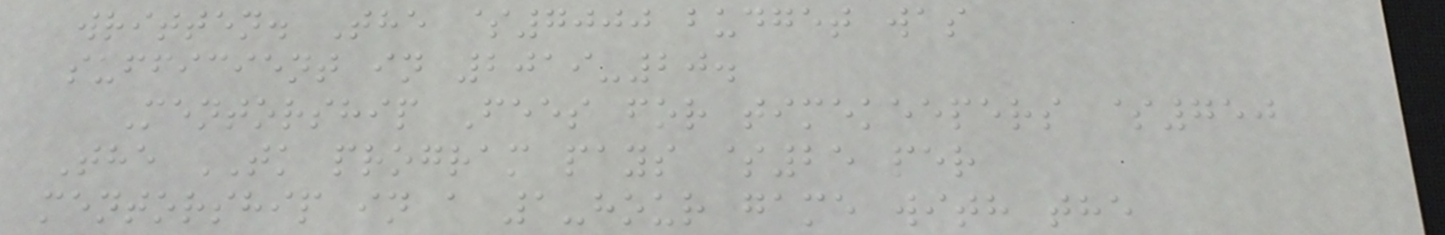written. The $7000 budget was
sufficient in 2019-20.
Mentorship Fees for timekeepers $750
The TK program pays $25 per
mentorship in a 1-hour game with the
